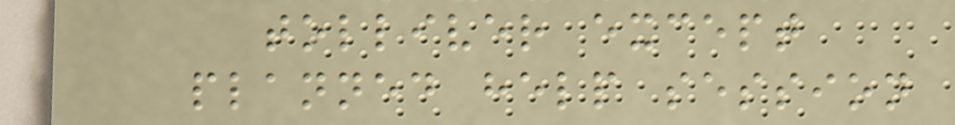tolliver except
planned help session
